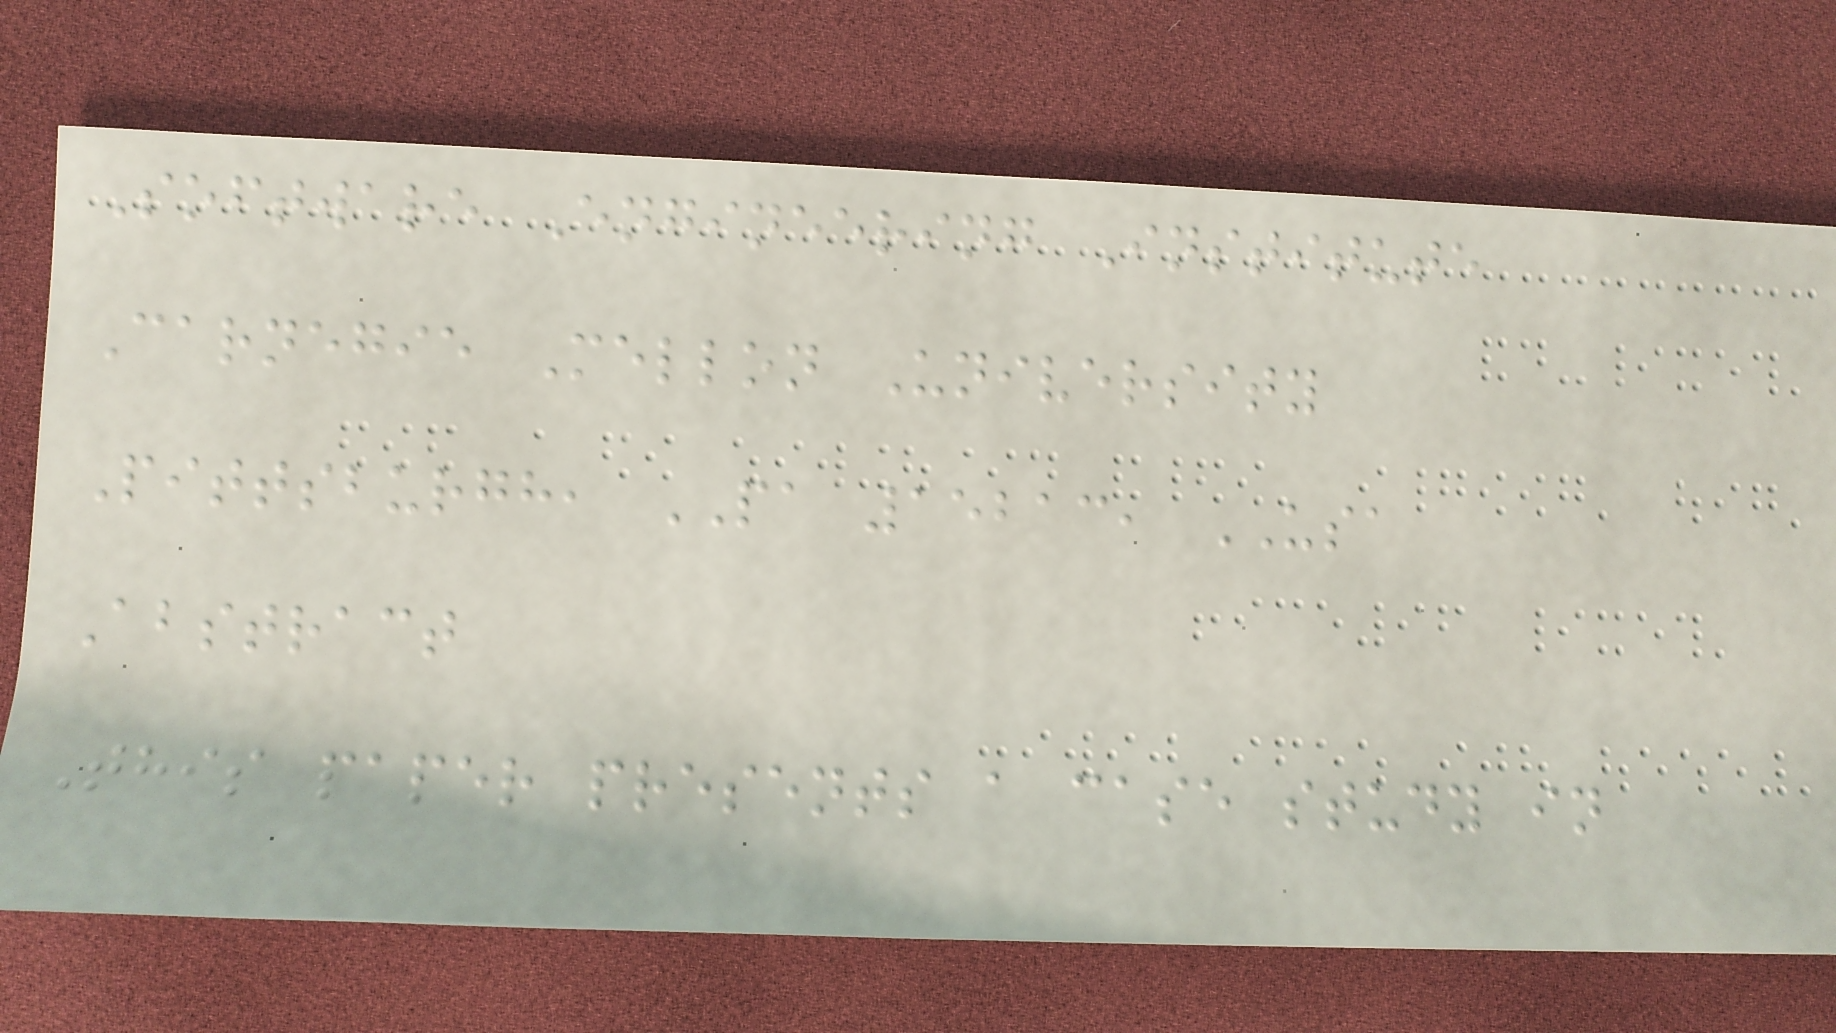Software Engineering Institute
Carnegie Mellon University
Pittsburgh, PA 15213, USA
Abstract
This paper presents a case study in
